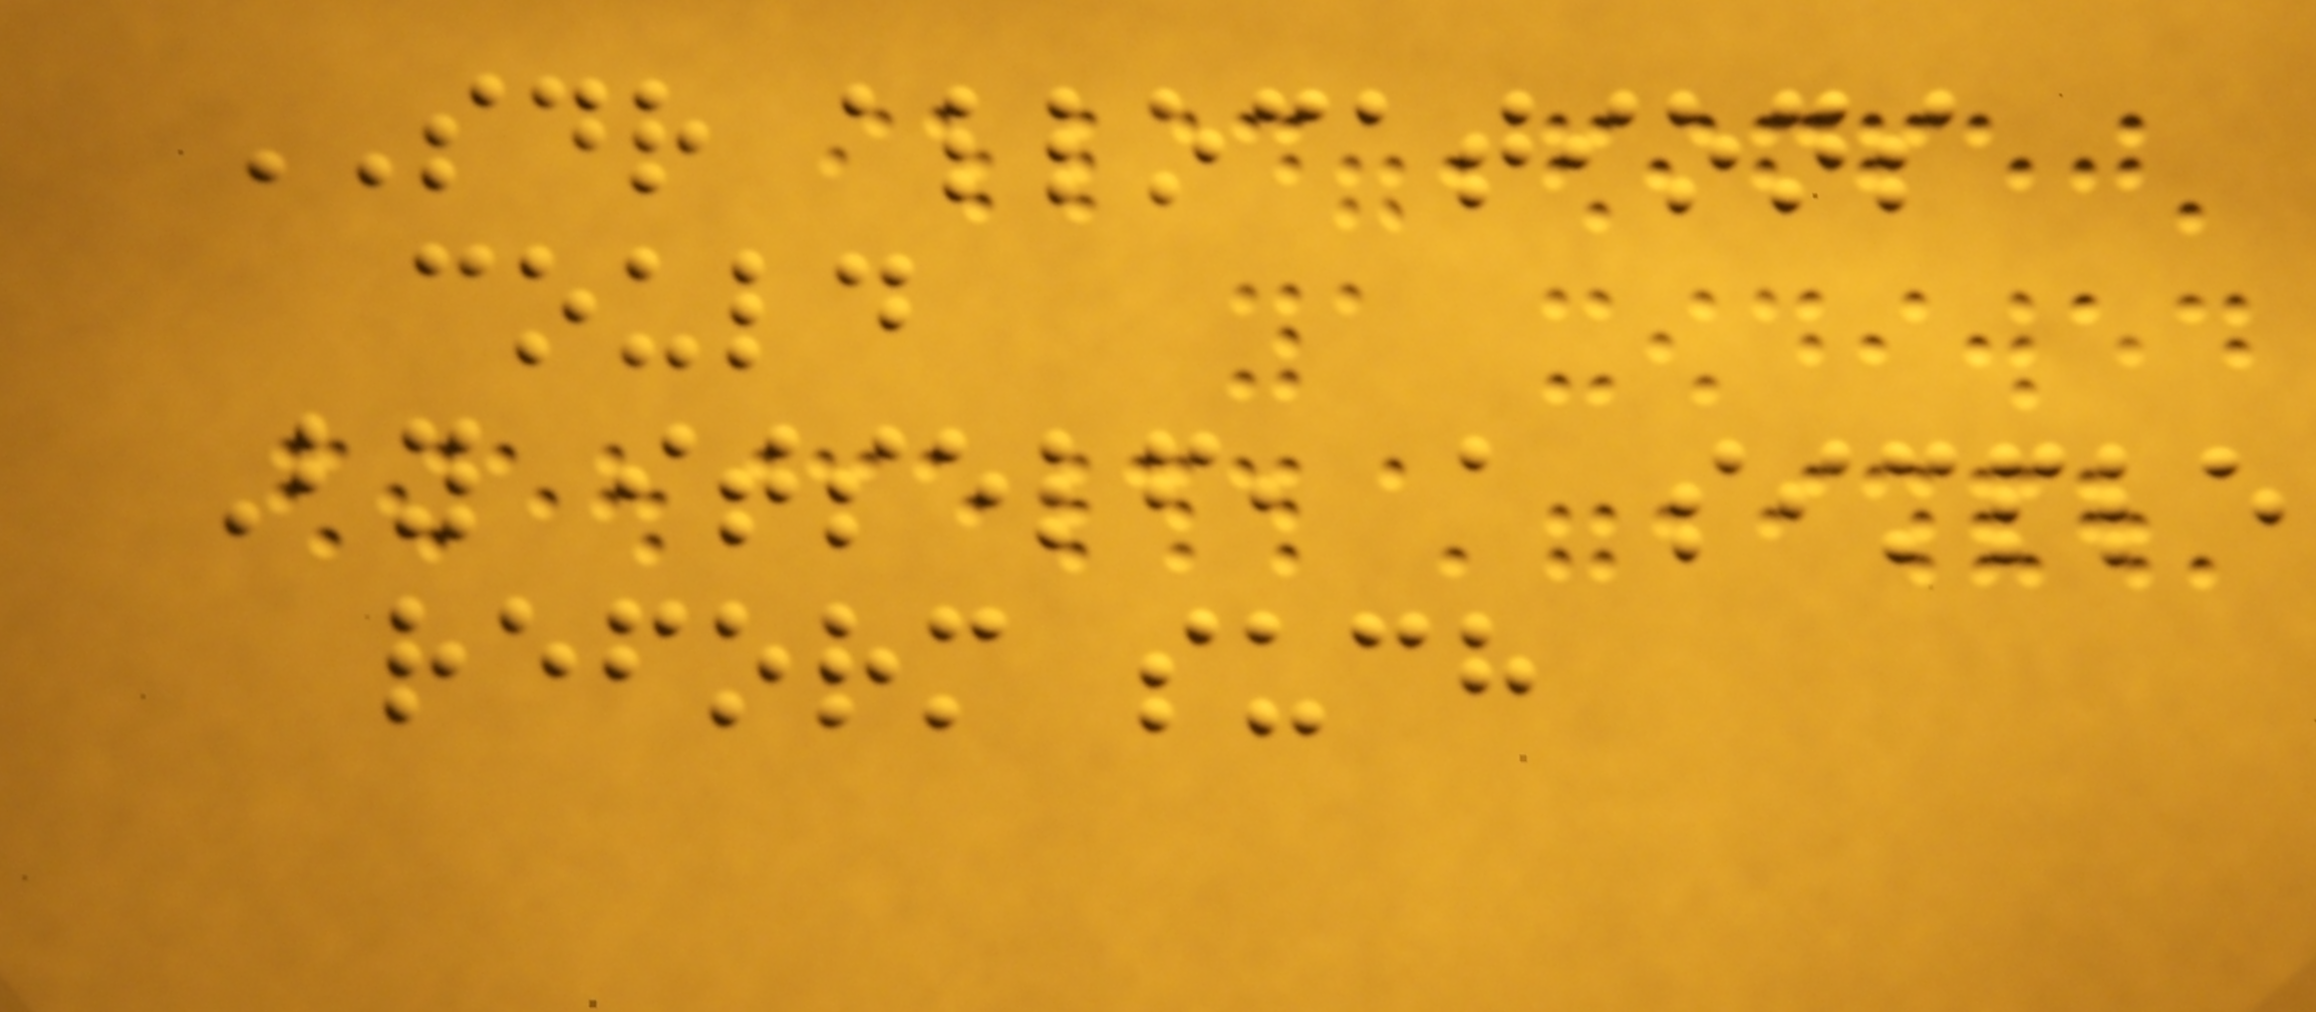SDR allocations
could
By itself, a simple
reform such
